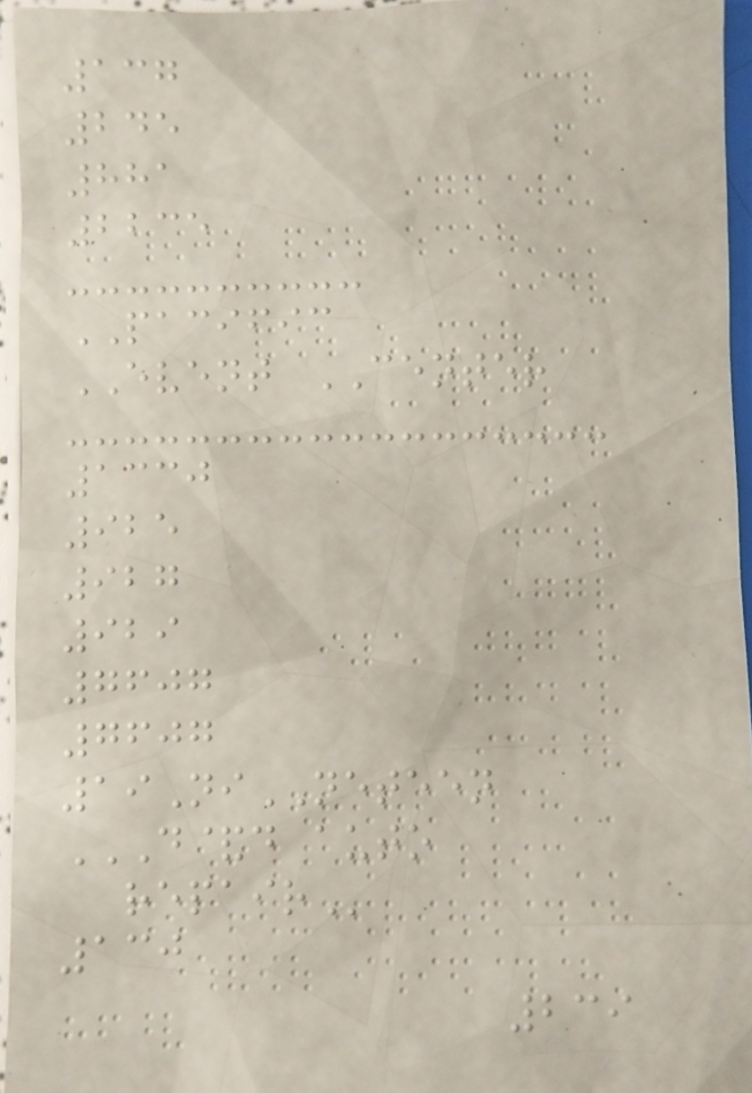137
245
881
2235
PACIFIC
EVENT CENTER
1330
925
927
929
7607
7607
19NiNETEEN
D&D AUTO
REPAIR
130
239
